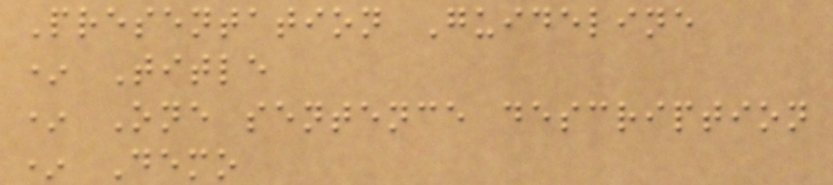Presentation Guideline
* Title
* One sentence description
* Demo
